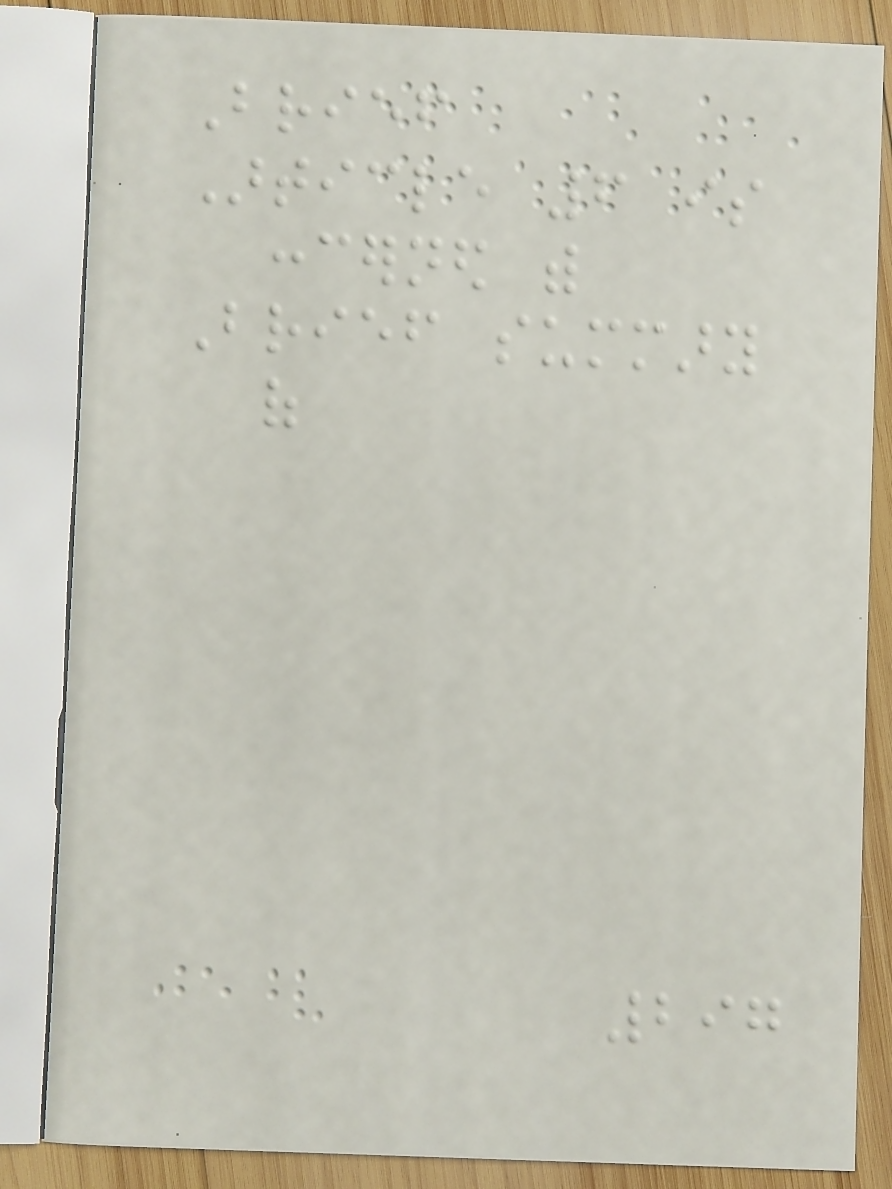Brief
Article 6 is
concerned with
Brief summary
of
297
